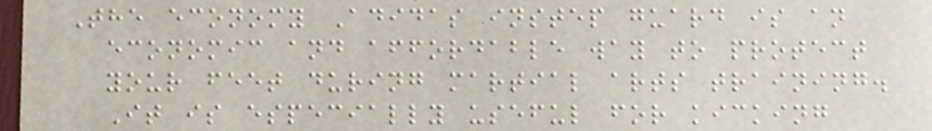The economy Adidas instep guard is an
economic and affordable way to protect
your feet during martial arts training.
It is especially useful for kicking
